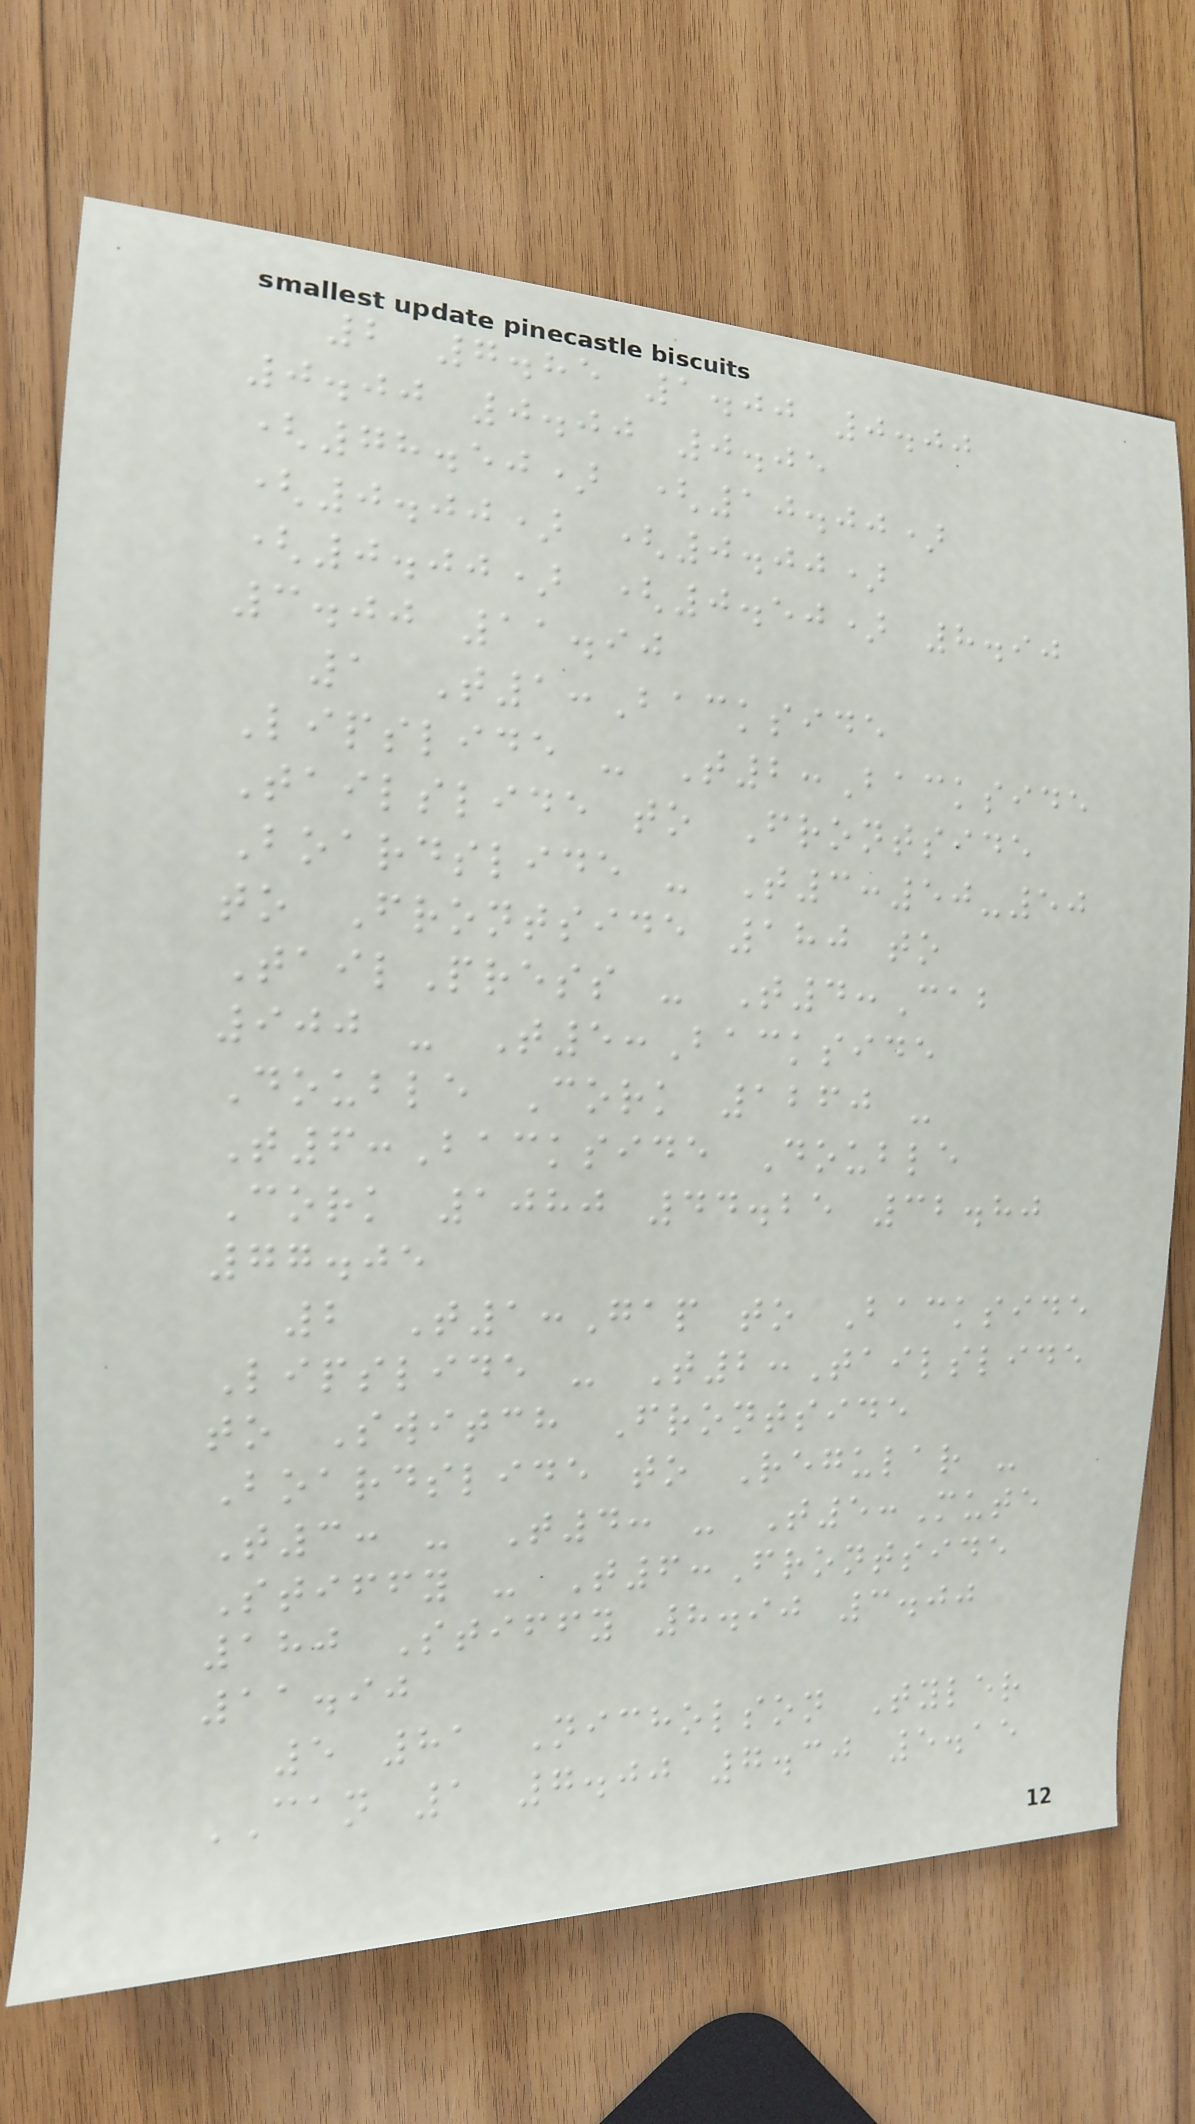2 7.85 1.00 0.00
0.00 0.00 0.05
(78.50) (10.00)
(0.00) (0.00)
(0.00) (0.50) 8.90
3.00 11.90
1 T1:Backside
Lipslide - T2:Backside
Tailslide to Frontside
Boardslide - T3:50-50
to Frontside 180 to
TailPress - T4:Cab
900 - T5:Backside
Double Cork 1260 -
T6:Backside Double
Cork 1080 44.25 32.80
77.05
2 T1:Gap to Backside
Lipslide - T2:Tailslide
to Switch Frontside
Boardslide to Regular -
T3: - T4: - T5:Mute
Stiffy - T6:Frontside
180 Stiffy 8.90 3.00
11.90
5 81 Nicholson Tyler
CAN 1 7.00 7.30 5.15
